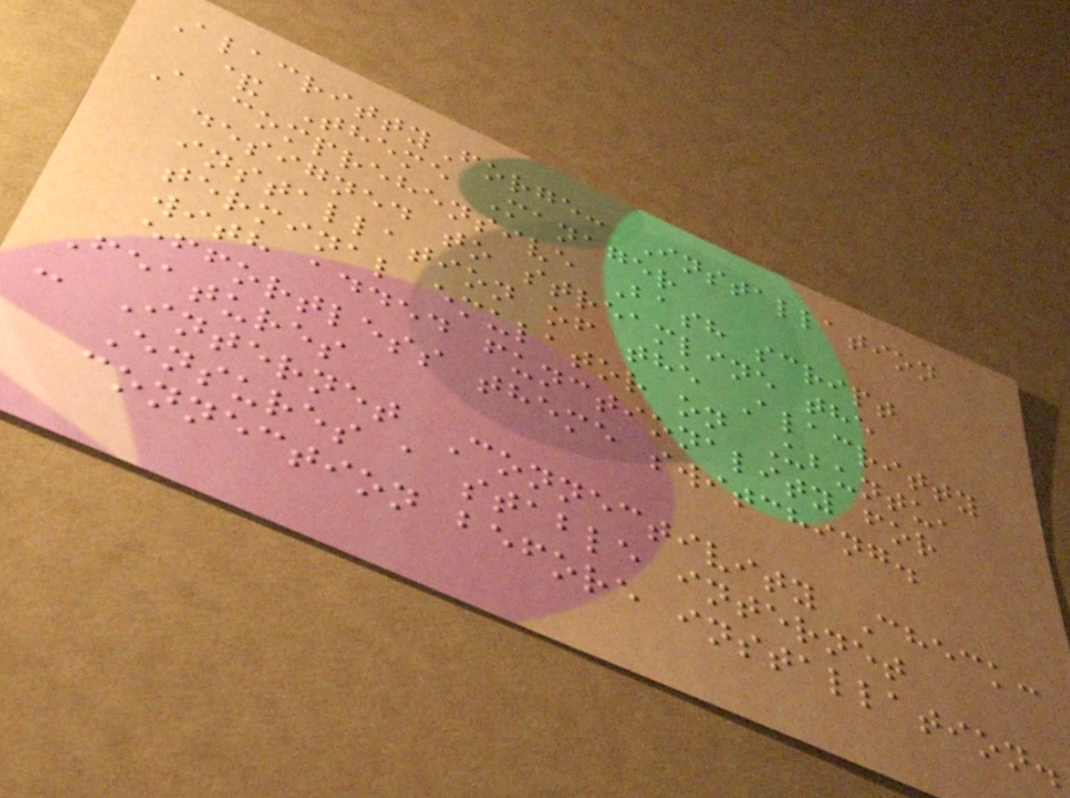AlacrittyForge: Installation
& Theme Manager
A comprehensive Bash script
designed to streamline the
installation of the Alacritty
terminal emulator on Ubuntu,
with added functionality for
effortless theme switching.
Features
- Internet Connectivity Check:
Ensures a stable internet
connection before installation.
